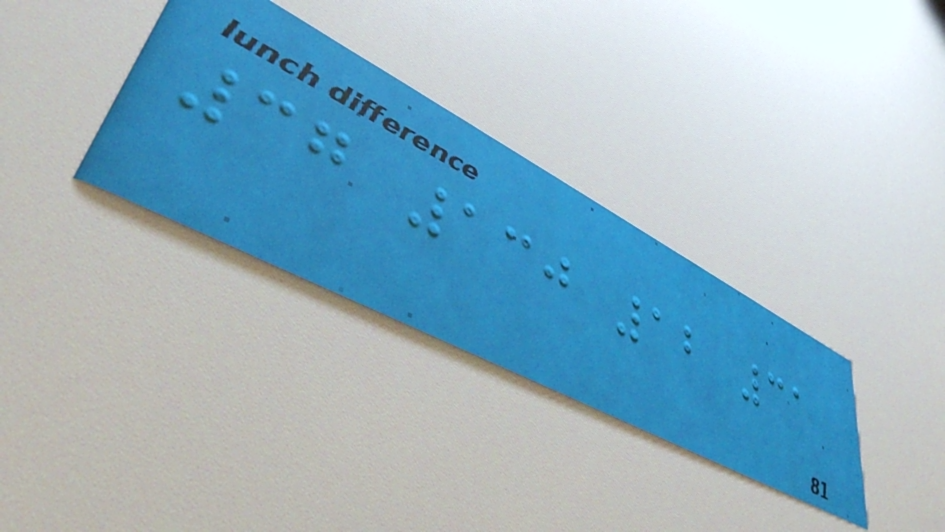37 130 12 31
